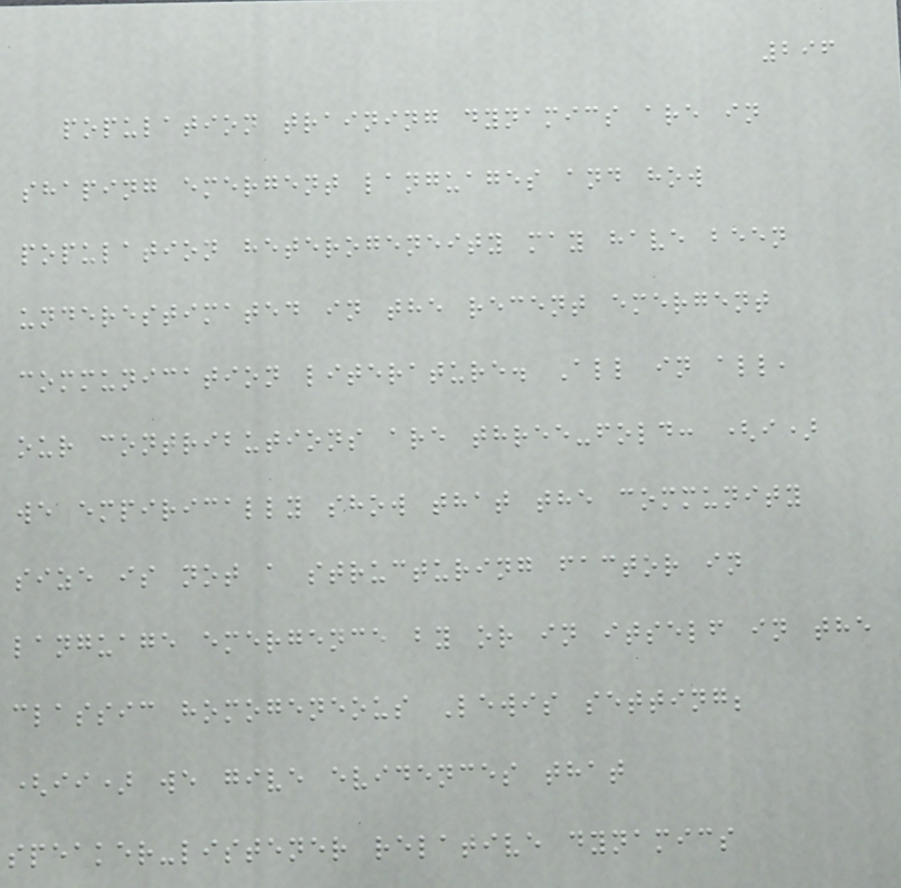296
population training dynamics are in
shaping emergent languages and how
population heterogeneity may have been
underestimated in the recent emergent
communication literature. All in all,
our contributions are three-fold: (i)
we empirically show that the community
size is not a structuring factor in
language emergence by or in itself in the
classic homogeneous Lewis setting;
(ii) we give evidences that
speaker-listener relative dynamics
